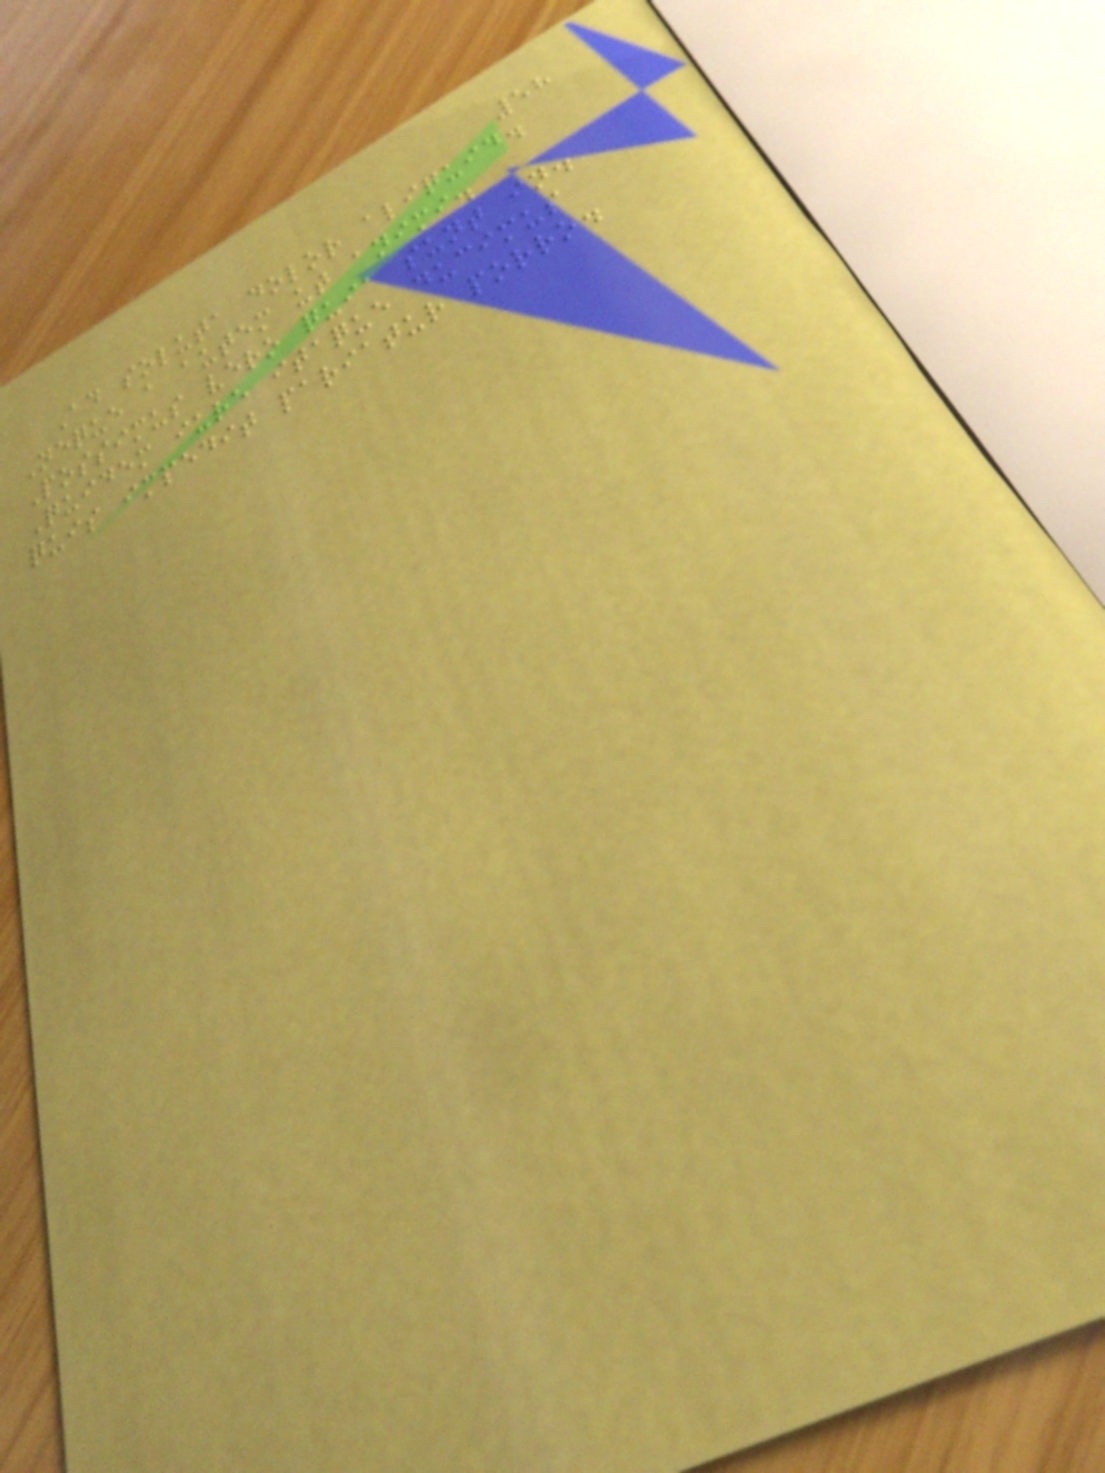58
Ad soluta dolor aliquid.
Neque a autem ut animi.
Possimus vero quia sunt in.
Quidem iure itaque ducimus
quis impedit pariatur porro.
